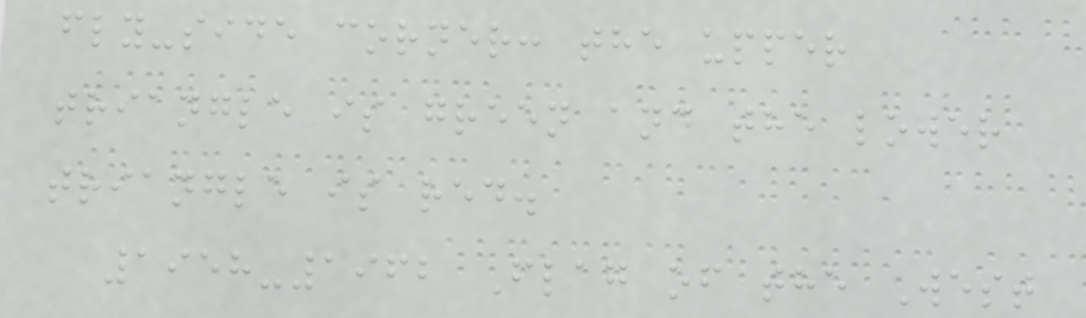fly-side corner: the upper
triangle is green and the lower
triangle is red.
1958-1962 Flag of the West
